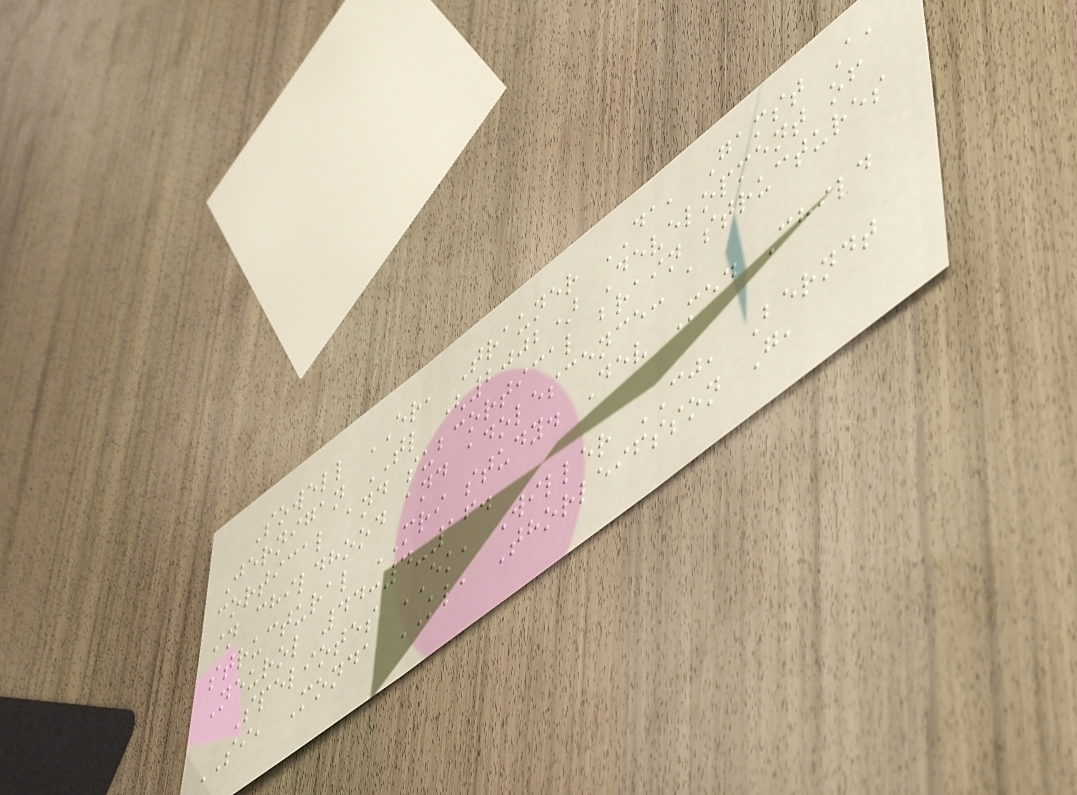Sowell ER, Trauner DA, Gamst A,
Jernigan TL (2002) Development of
cortical and subcortical brain structures
in childhood and adolescence: a
structural MRI study. Dev Med Child
Neurol 44:4-16.
Speliotes EK, Willer CJ, Berndt
SI, Monda KL, Thorleifsson G,
